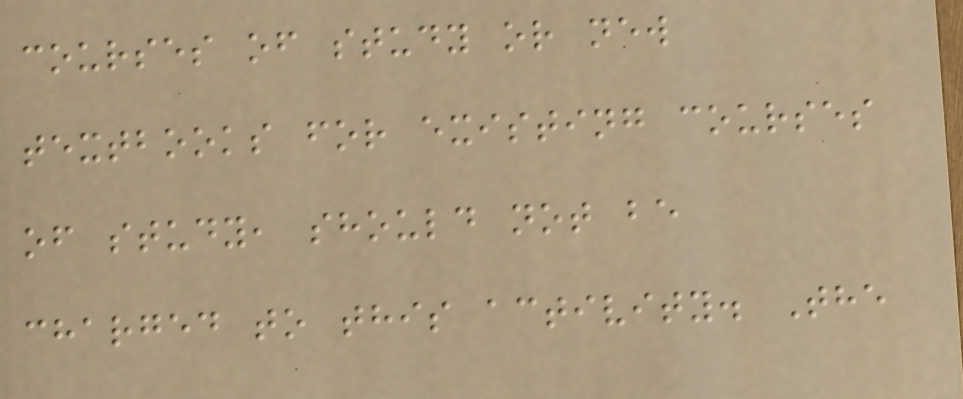courses of study or new
textbooks for existing courses
of study, should not be
charged to this activity. The
